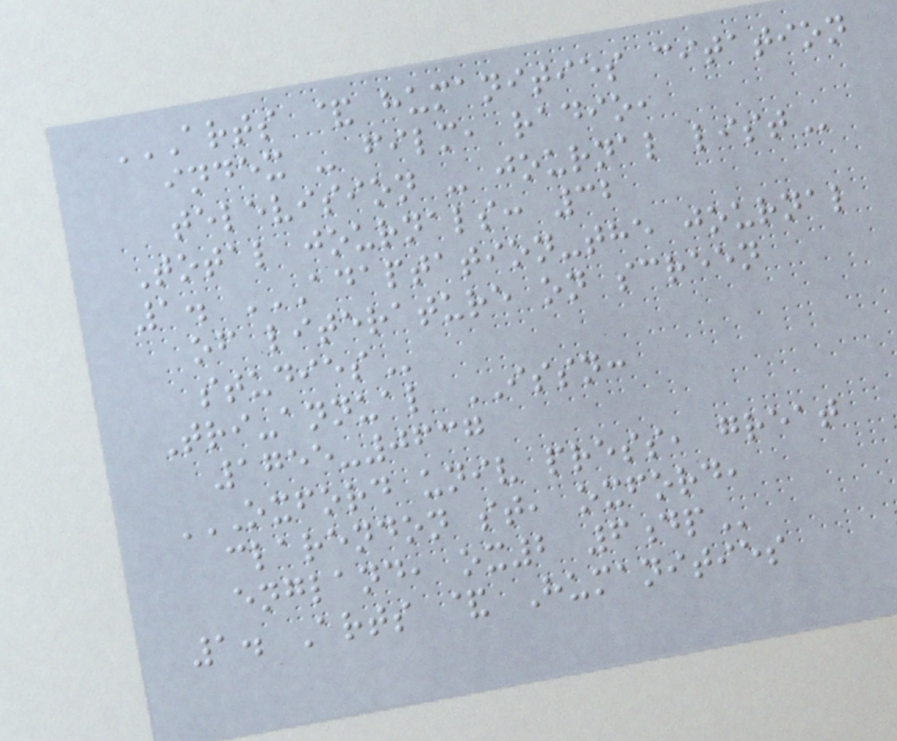ARTS & HUMANITIES CITATION
INDEX - FILM, RADIO,
TELEVISION - JOURNAL LIST
Total journals: 32
1. ADAPTATION-THE JOURNAL
OF LITERATURE ON SCREEN
STUDIES
Tri-annual ISSN:
1755-0637
OXFORD UNIV PRESS, GREAT
CLARENDON ST, OXFORD,
ENGLAND, OX2 6DP
1. Arts & Humanities
